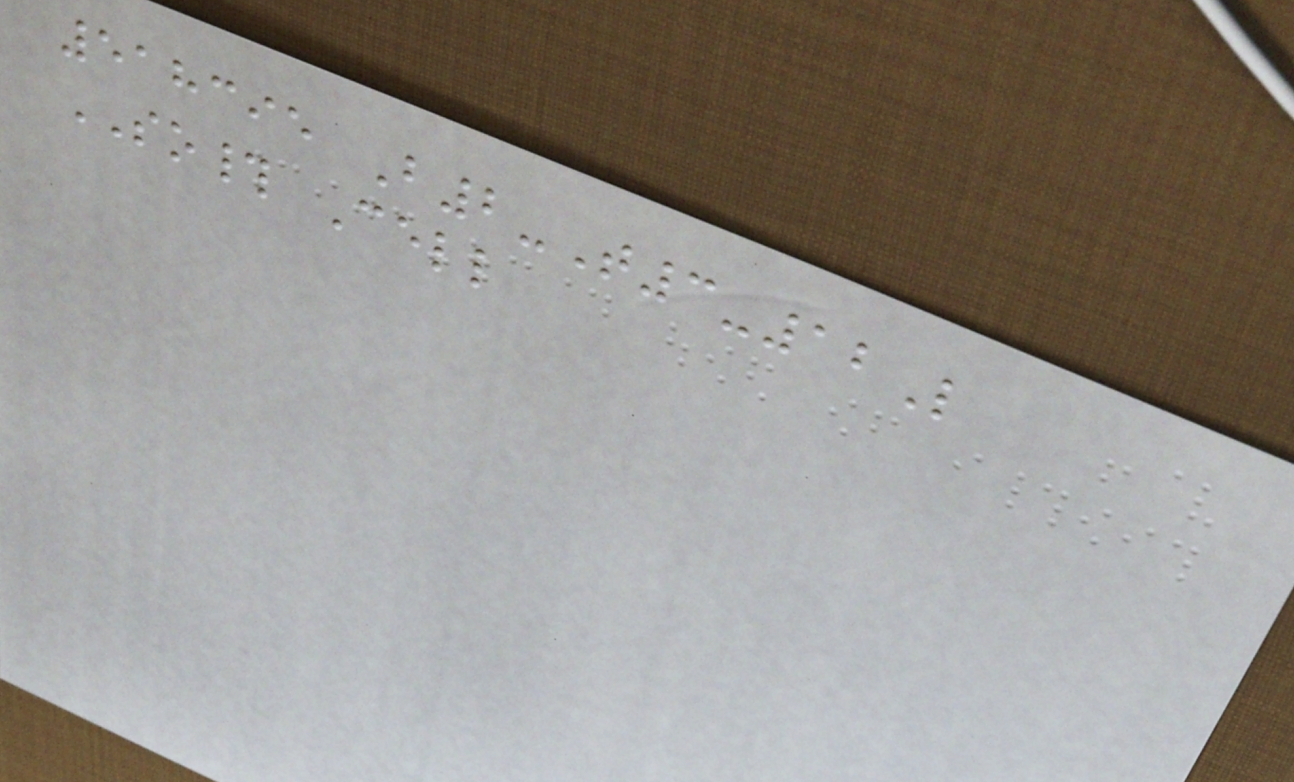518395 B2-T3-12L
SO# Cell
